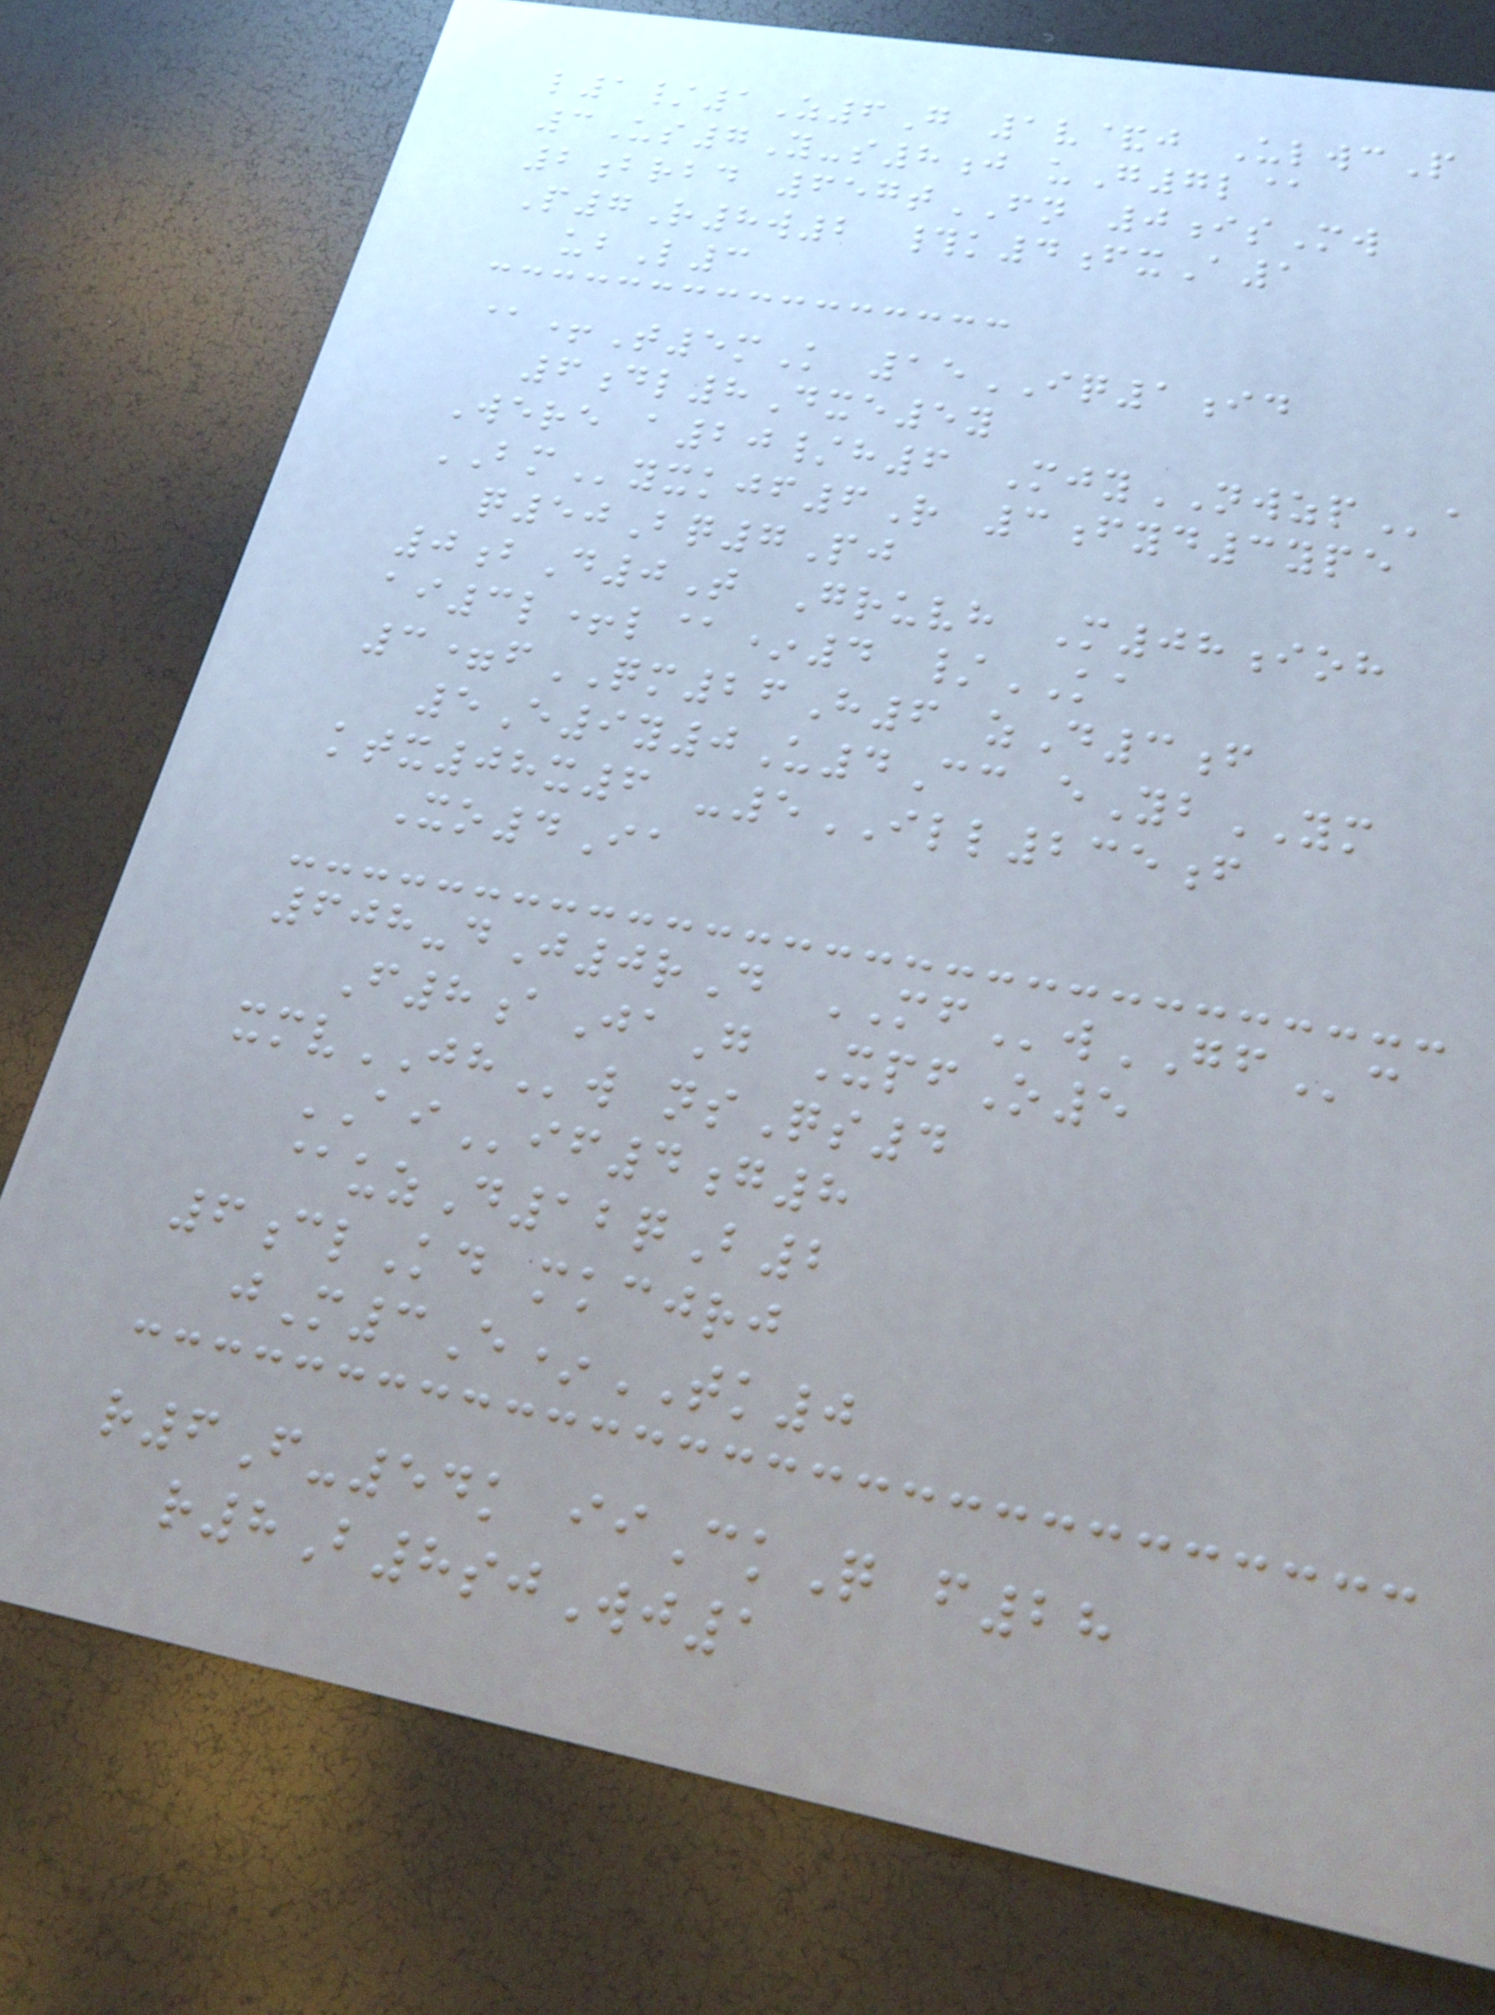l1/1Z6G 1v&j UlwcP
3Us7Y-s8j uG7l@
2brbd 657tFN 0isMw
P7R8w2 #k4fxA1
ubL3
@+T5mK 15IQ1id
6dl8Dxe5y
Were a20/h6 MjyNWZPa
BMyxkjf6R 3fyd3ype
q50Bq7Pj
0bD0T Gruvh M08ioh
ai3l+l@*4 /KA
3=fQM26H6 zD3f
5E9y0U4Cc eYbYM
ktx08x6 -5ILL235f
Xo4Ia
608-dJ0rD MFwGFc
F8aJaG XpfO5
xmvJHw nsQs4
AIif4g8
@uzD12qB2
6clKd mkcjrj
jM3E*TK0
r6F-54k iiCkQ f28
r8B8sjWj1
